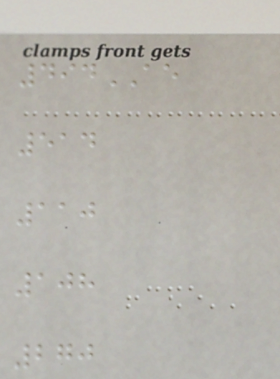494AE
514
110
108
270
